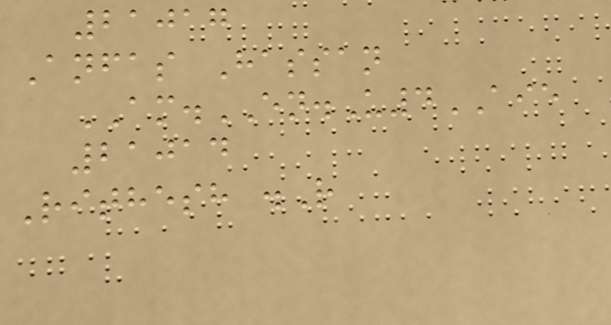21017
Anfas Hassan
AM.EN.U4AIE
21014
Rithesh .R
